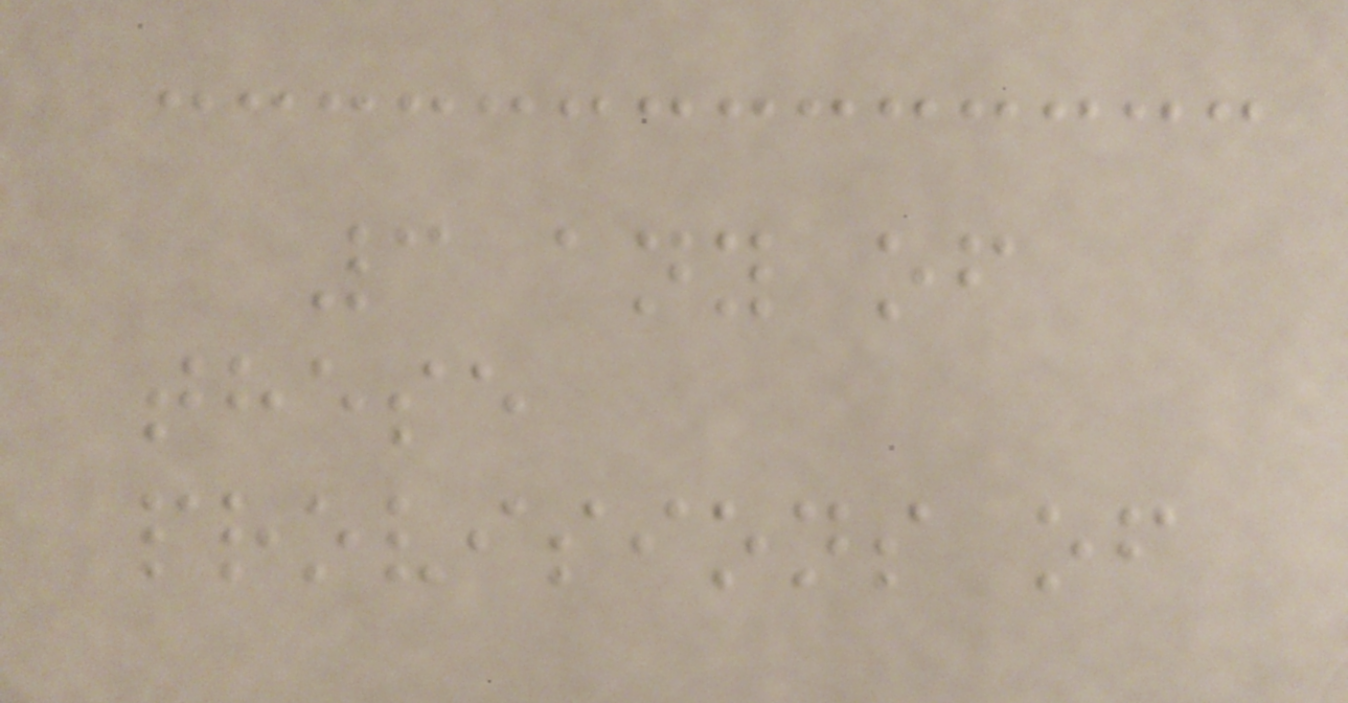3 any of
these
provisions of
